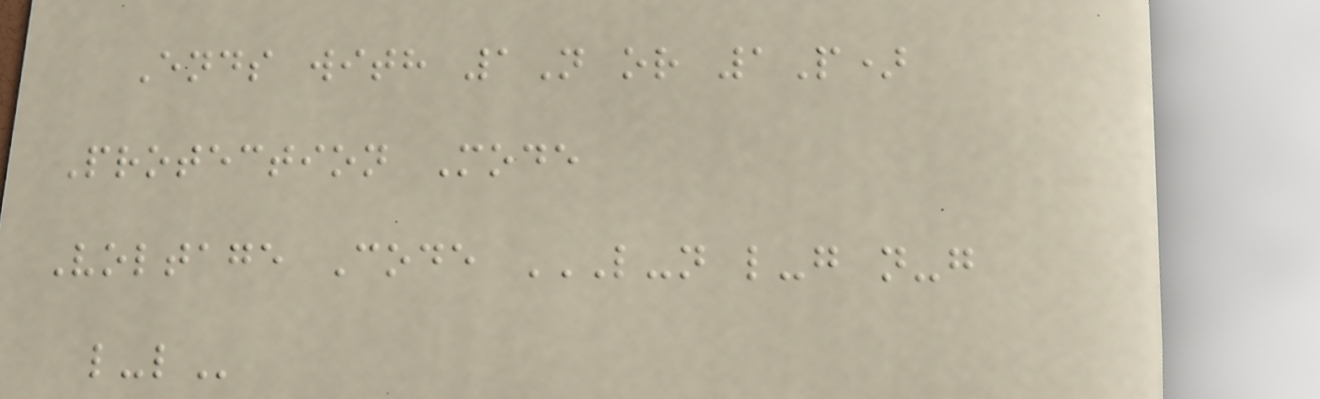Ends with 1N or 1P)
Protection Mode
Voltage Code L-N L-G N-G
L-L
